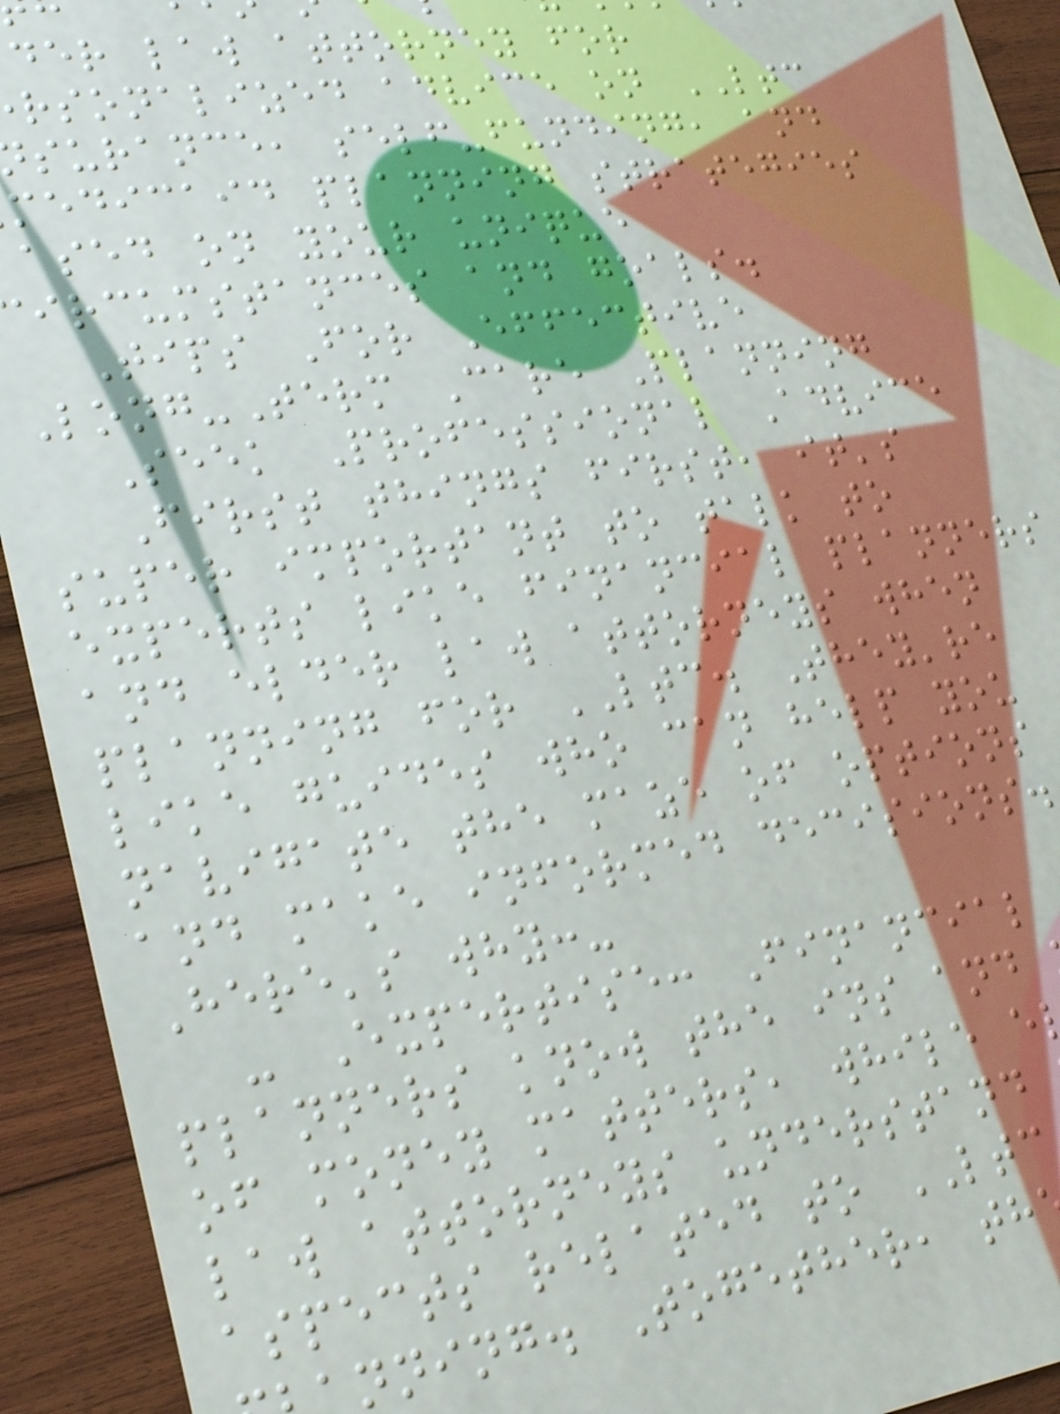der law attorney for
rsonalized advice on LTC
surance, self-funding, and
medicaid planning strategies
ased on your unique
ircumstances and goals.
Tips For Effective
Long-Term Care Planning
Seek Professional Advice
First things first, it's
super important to talk to
experts like financial planners
and elder law attorneys when
planning for LTC. They're
like guides who can help you
navigate the maze of options
and make informed decisions.
Here's why:-
- Expertise: Financial
planners know the ins and
of money matters, while e
law attorneys understand
aspects related to LTC
nning. Together, th
